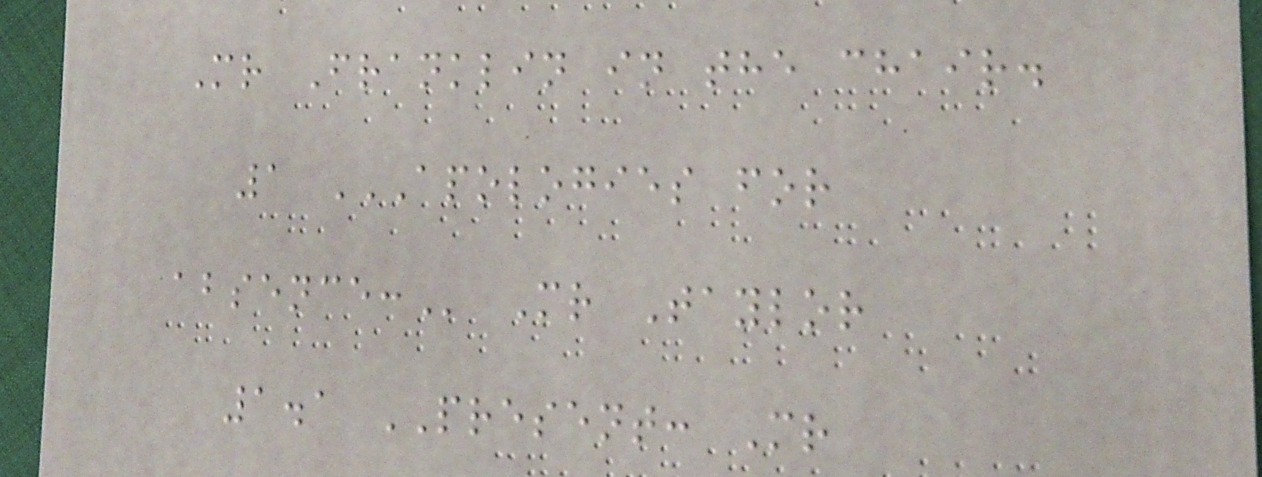Mr Franklin in the chair.
1 APOLOGIES FOR
ABSENCE: Mr Taylor
1.1 PRESENT: Mr
